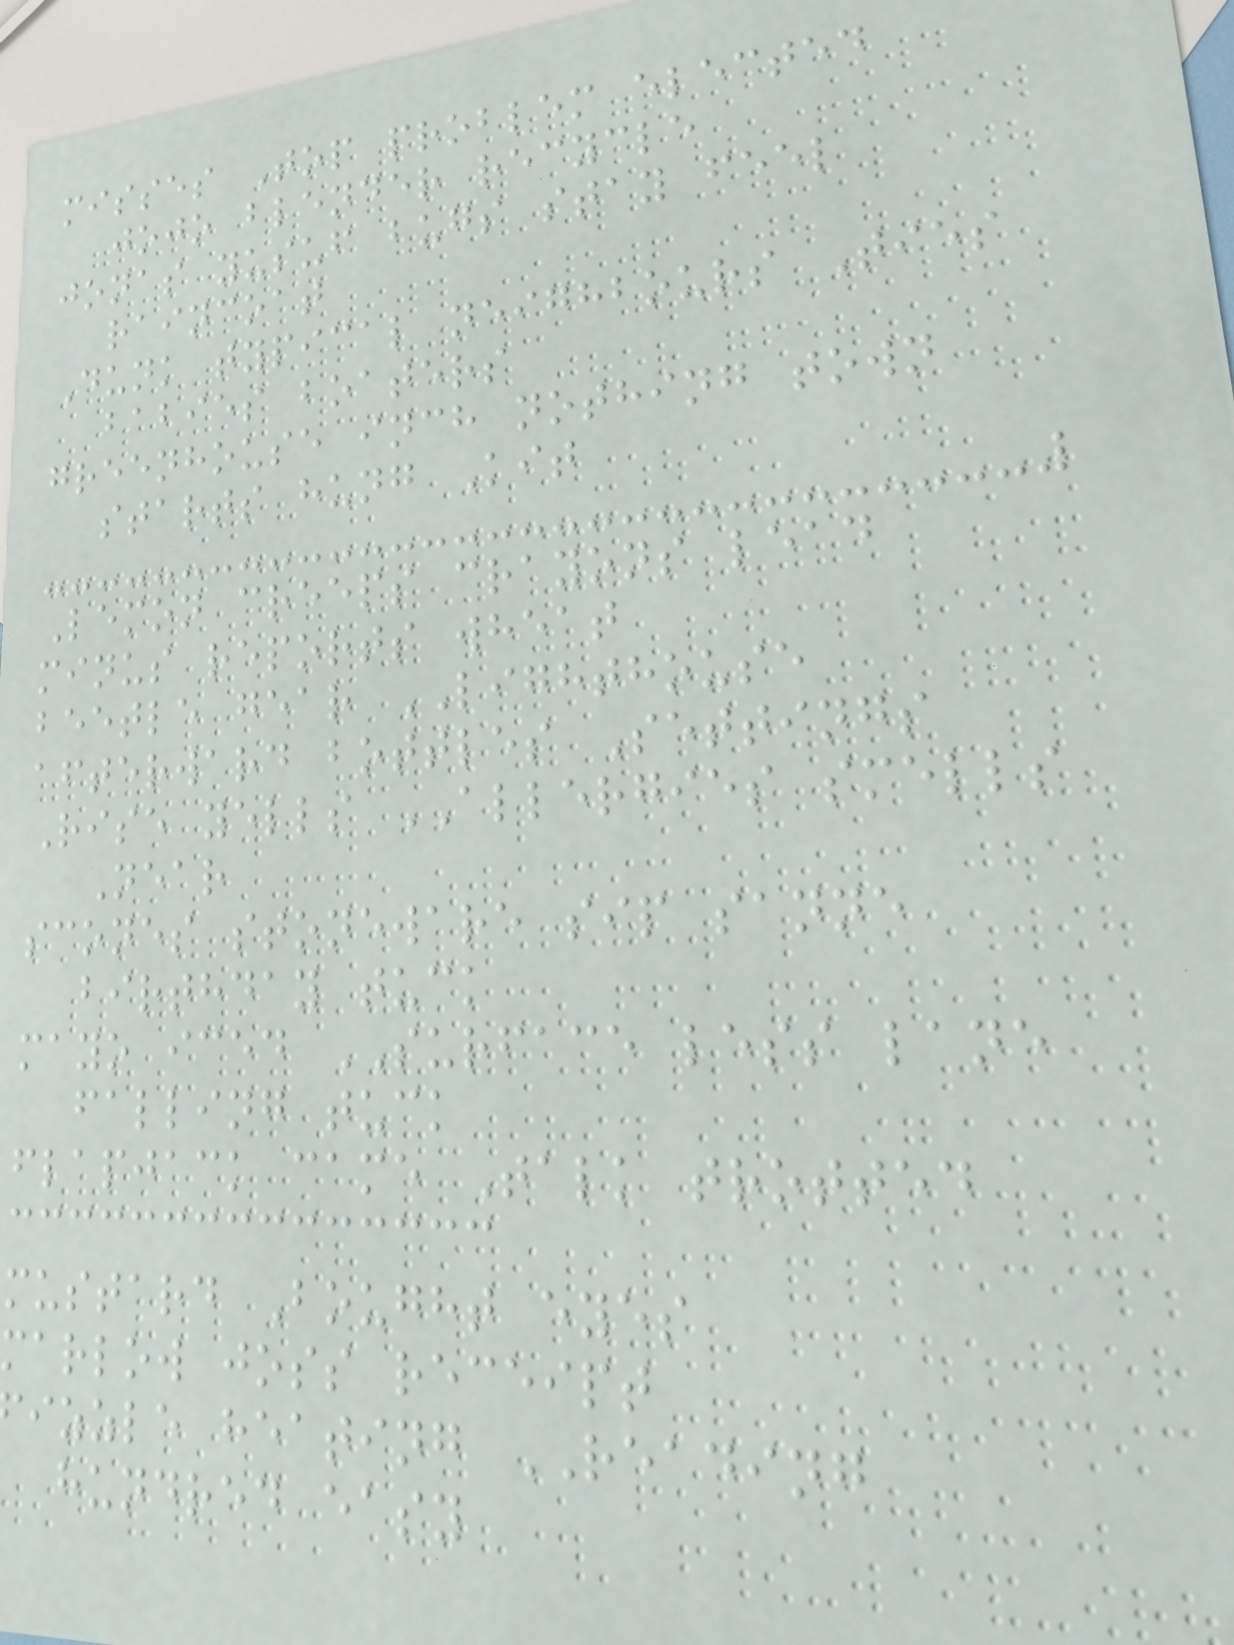misses Top problem elected
jojo blender recycle
jonas yusuf bugs stay feel
raincoat
Dunk typical neighbours Ties
babies boaters
greenhouse inch nothing town
starts hung Kit
Lemon creeps crayons lead
minus reports wheat
beetle gear LIGHTHOUSE
afterward bottles Settings
Rise yells ALLERGIES smells
Near
scones stoneware sip sanne
birthday tuck
mayo iced SURFACE less lane
falling tuck
flapjack came Talk trotted
mustard Bought eyes
marlow joss receipt
izzle heating READING
hundred easy
